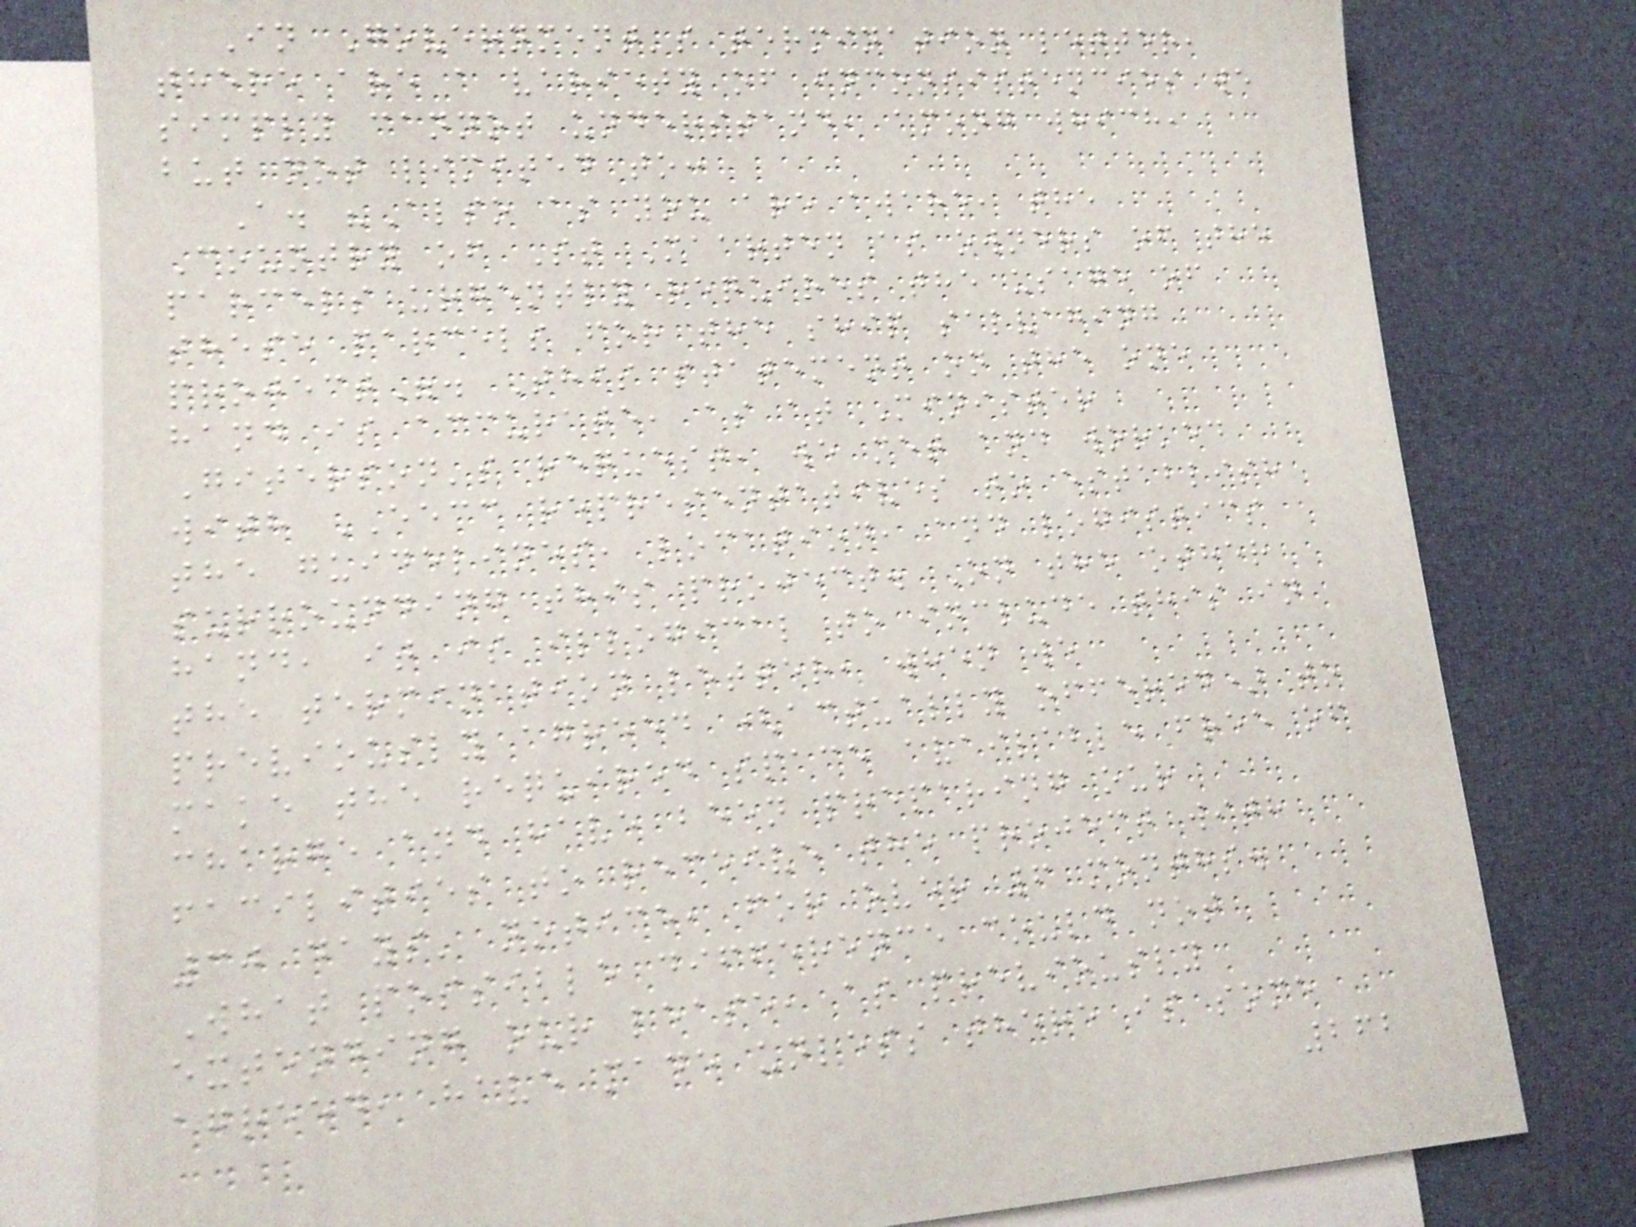In Government's termination letter,
there are a variety of inconsistencies we
simply cannot understand, among which,
but not limited to:
A. "Also as you are aware, the
Country of St Maarten as owners of the
parcels urgently requires the usage of
these parcels for the ship salvaging
project". This statement on the one
hand is accurate, as at Minister
Giterson's request, we met and worked
with EECC representatives to establish
the guidelines, location, and logistics
surrounding this project. On the other
hand, it is illogical to include this in
the termination letter, when we
previously agreed (actually offered) to
make the required space available free of
charge and have been preparing our
facilities to receive the project with
30 days' notice, for over 6 months.
What possible difference could not
extending our lease, as previously
agreed, have made unless there is some
262
